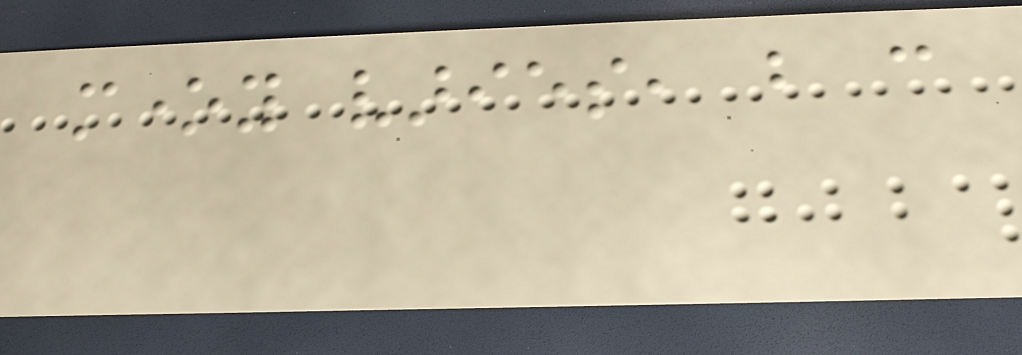money varies, but can
